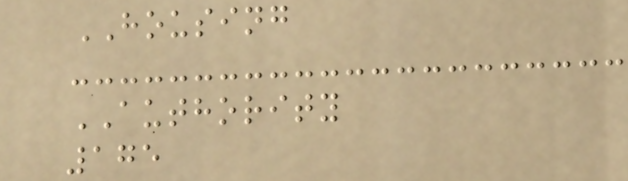HOUSING
AUTHORITY
175
